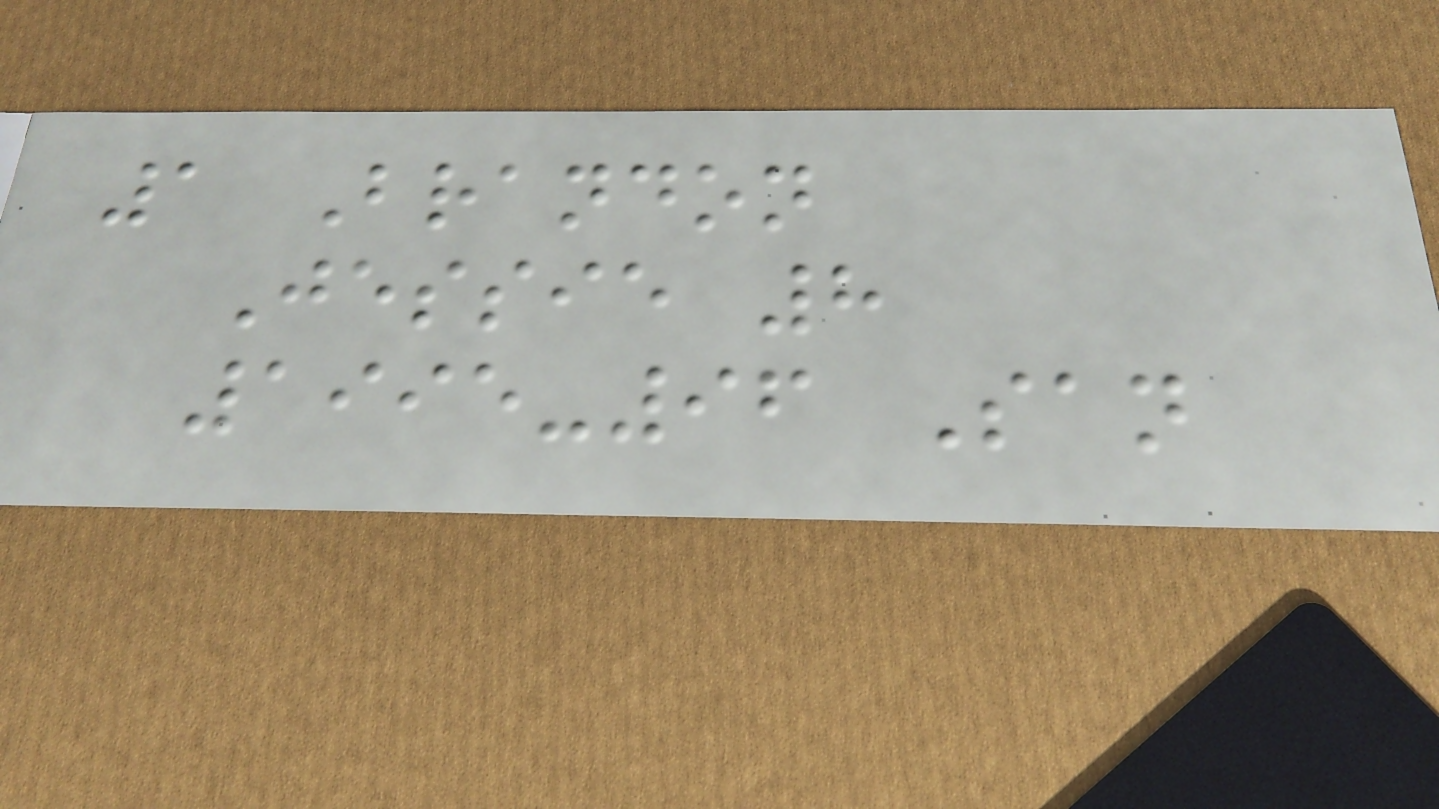1 Brandon
Jessie 8
1995-96 San
